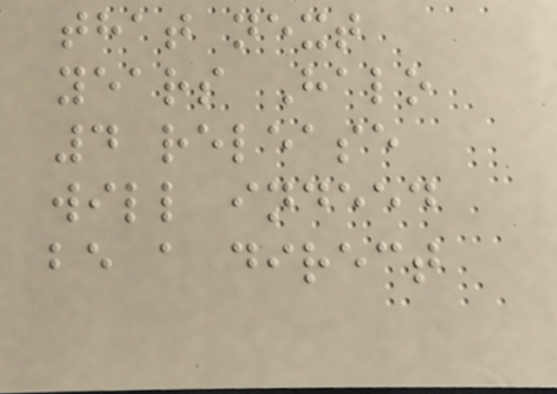that next
years Halo
4 release
will indeed
be a direct
